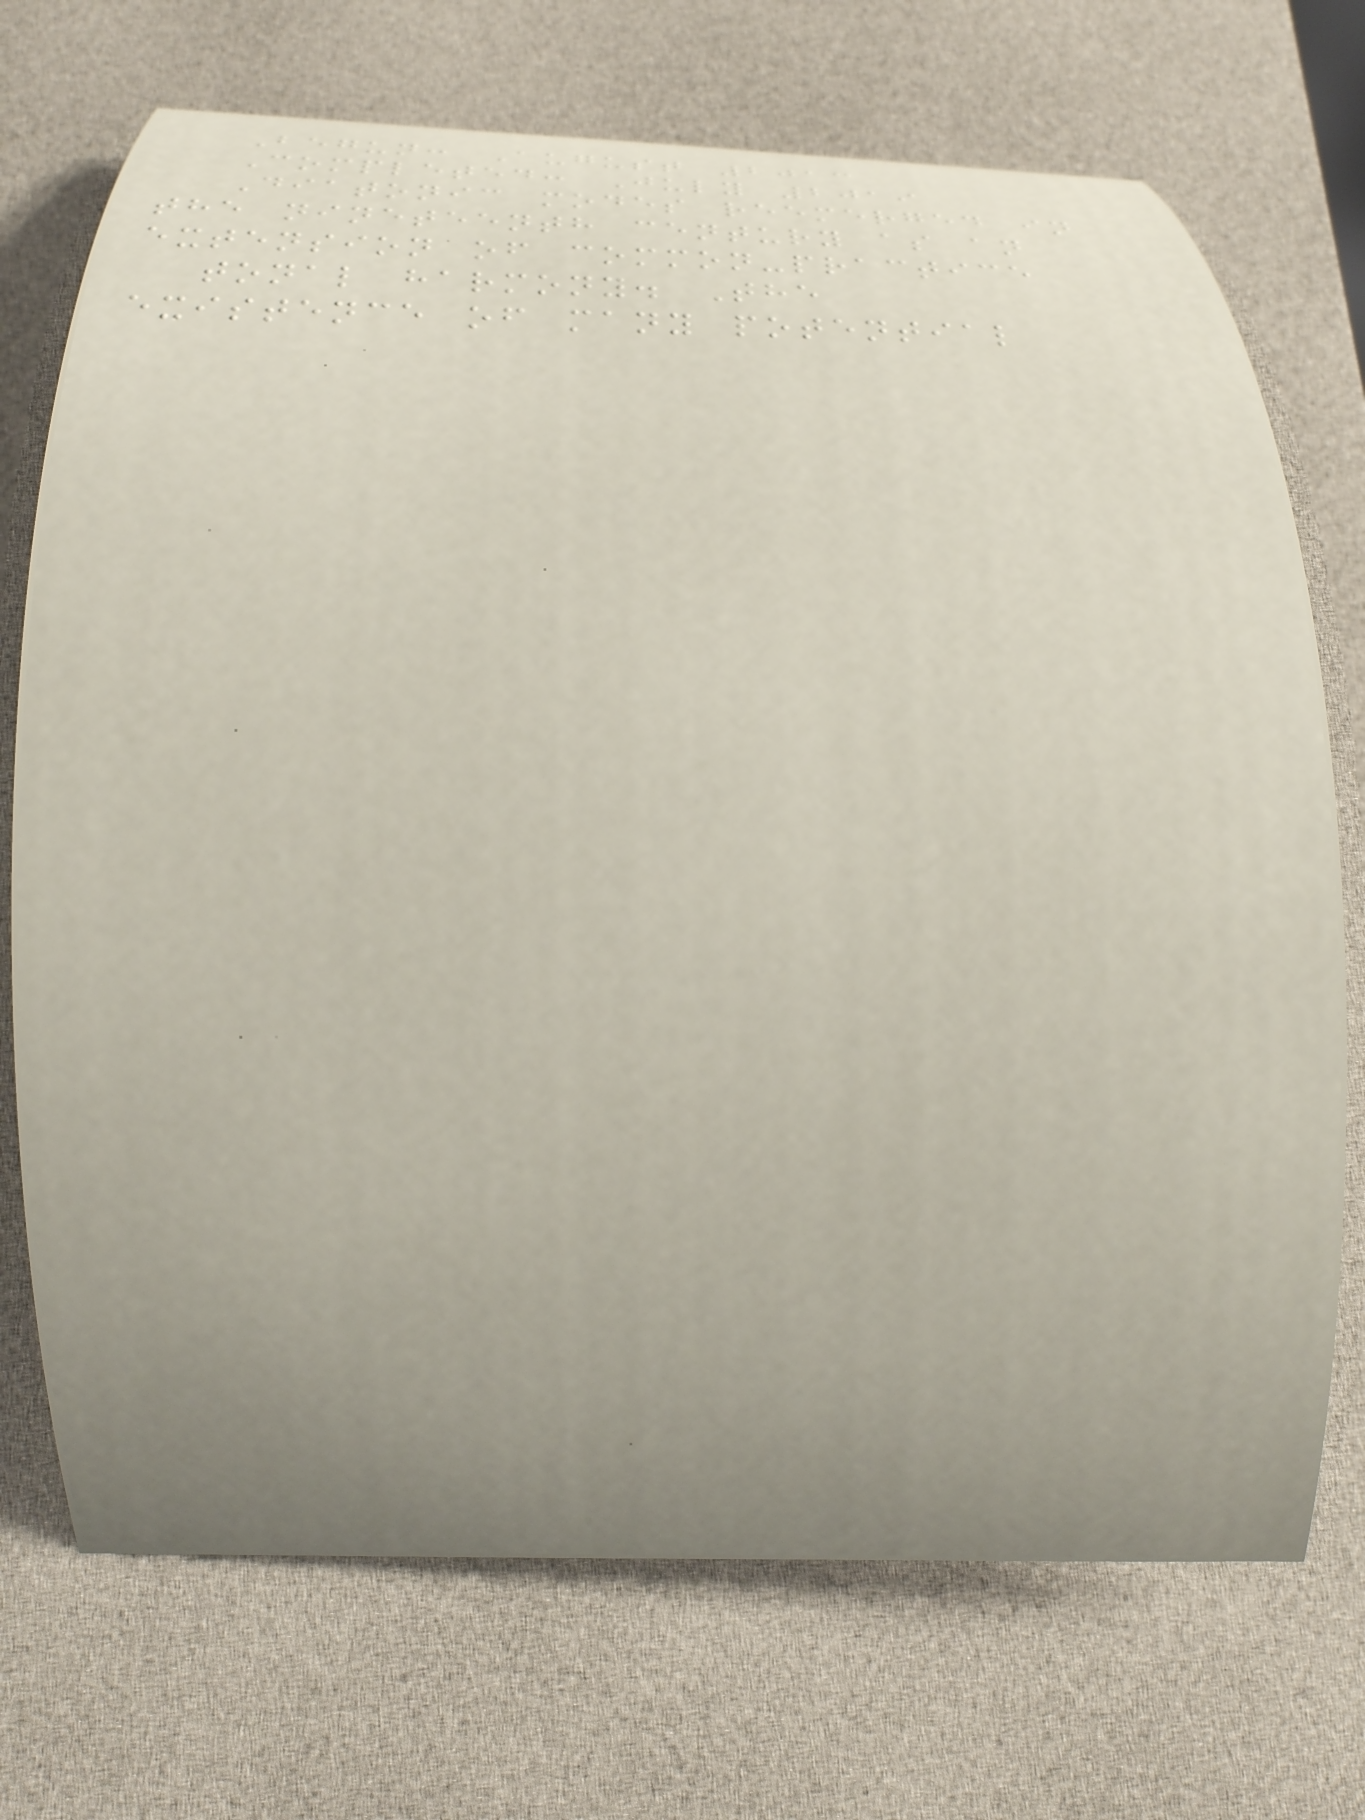Begun: August 2013
Completed: July 2019
Diatonic modes reemerged in
the nineteenth century as an
extension of common-practice
tonal harmony. The
existence of many potential
